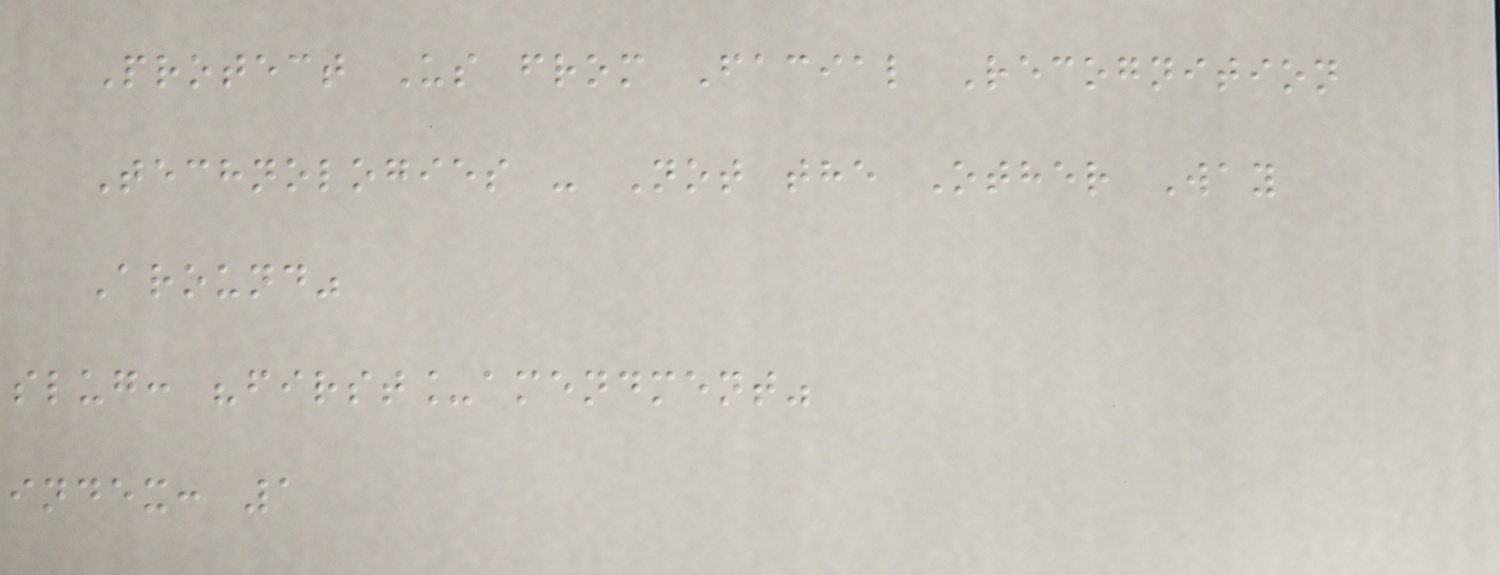Protect Us from Facial Recognition
Technologies - Not the Other Way
Around"
slug: "first_amendment"
index: 1
